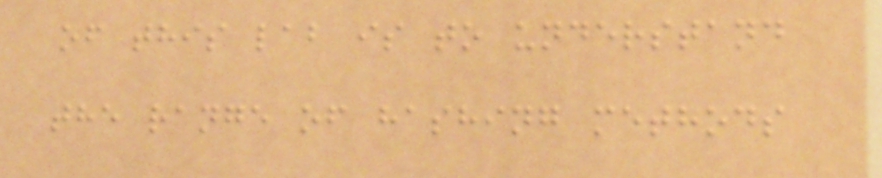of this lab is to understand
the range of hashing methods
